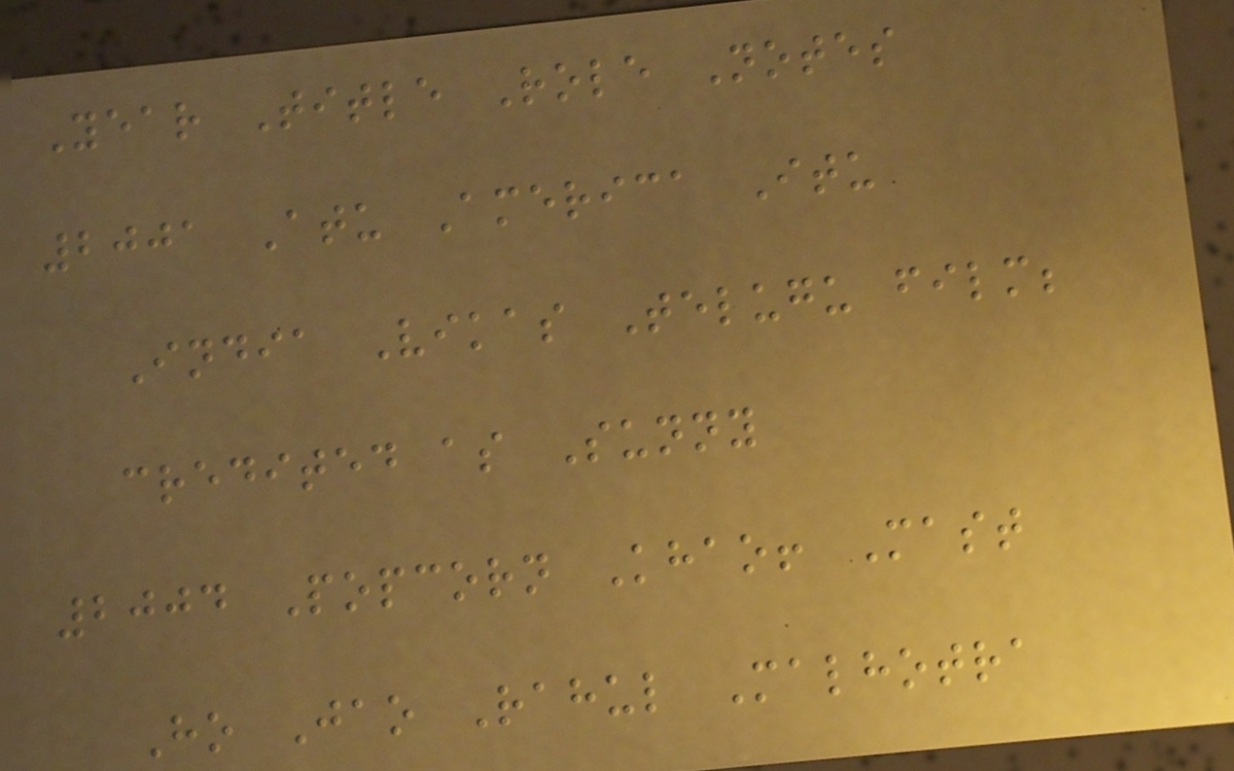Year Title Role Notes
2001 Atu America Itu
India Vikas Telugu film;
credited as Sunny
2004 Popcorn Khao! Mast
Ho Jao Rahul Malhotra
